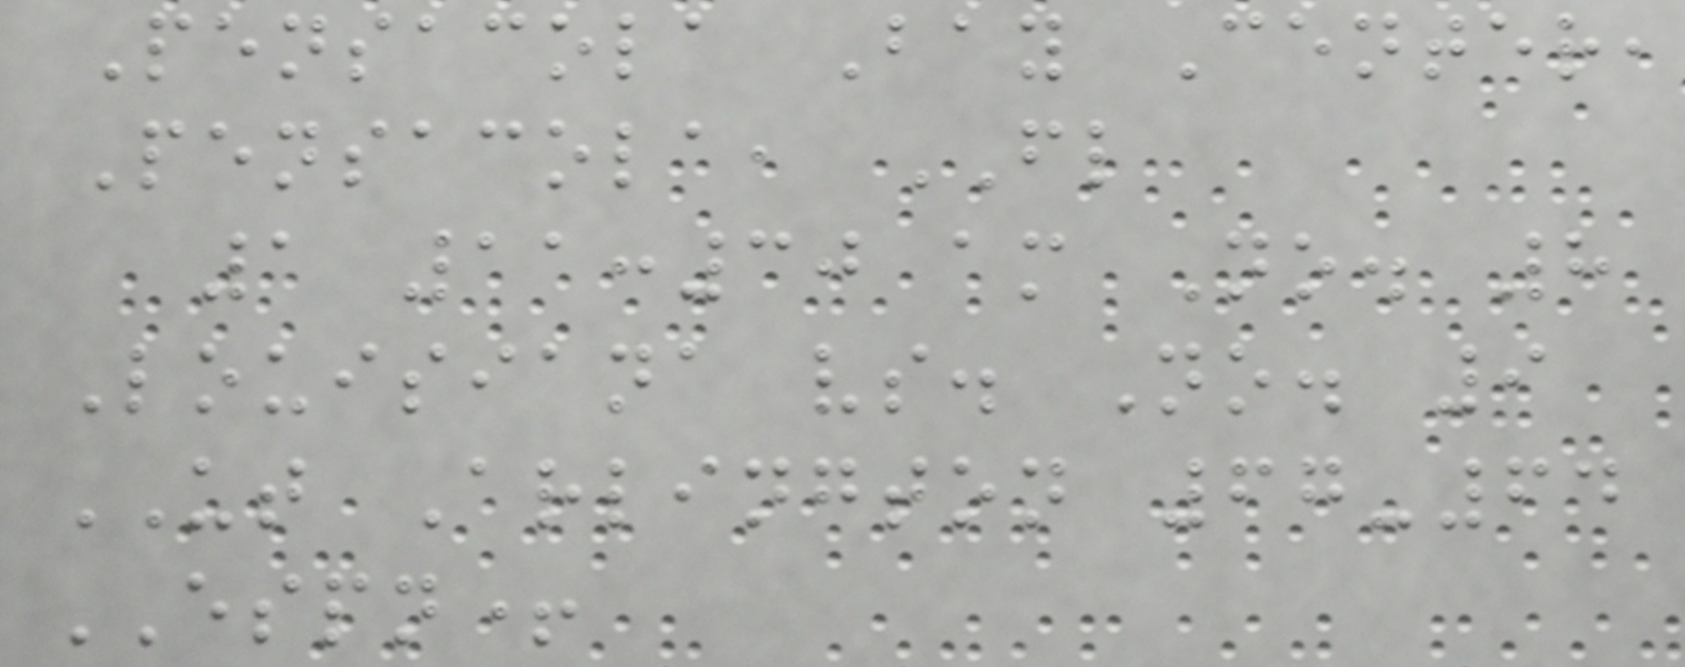Pensacola Bay Center,
Pensacola, FL
1 11:30 am No. 8
Louisiana vs. No. 9
UT Arlington 67-64
ESPN+
